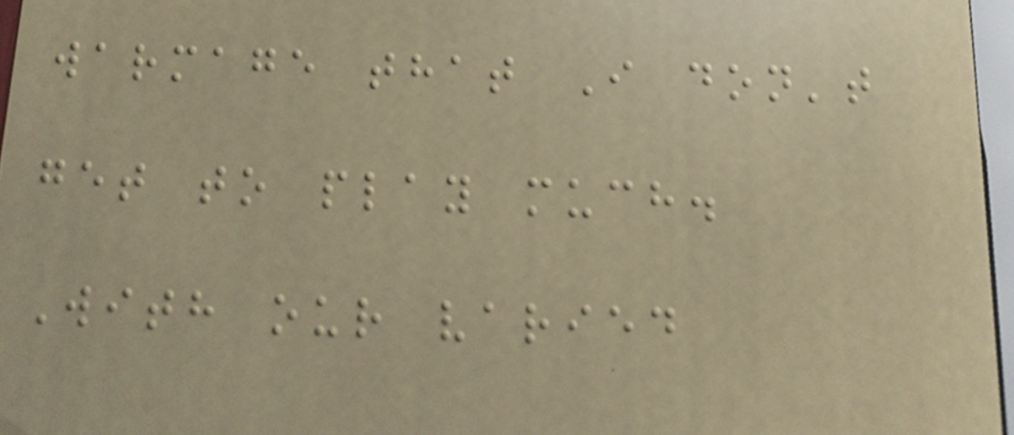warmage that I don't
get to play much.
With our varied
